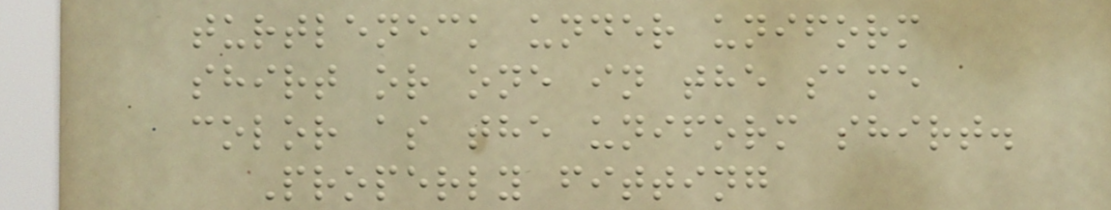turtleneck under uniform
shirt or one in the same
color as the uniform shirt.
Properly fitting
